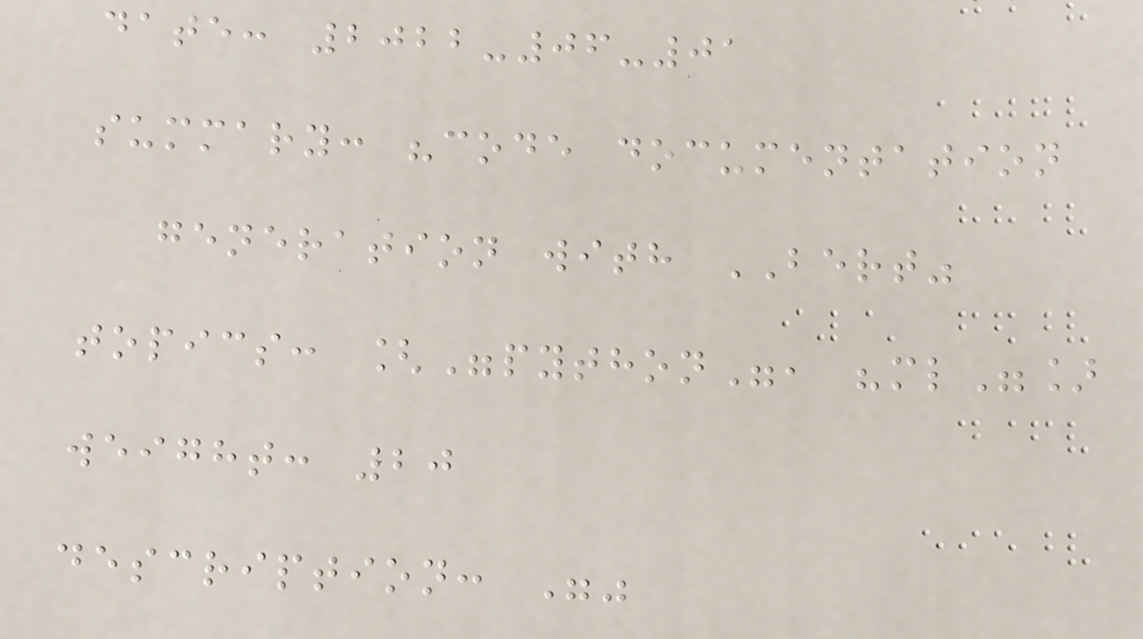date: 2022-06-01
summary: "code documentation
generation with BERT"
topics: ["python", "ml"]
weight: 20
description: ""
